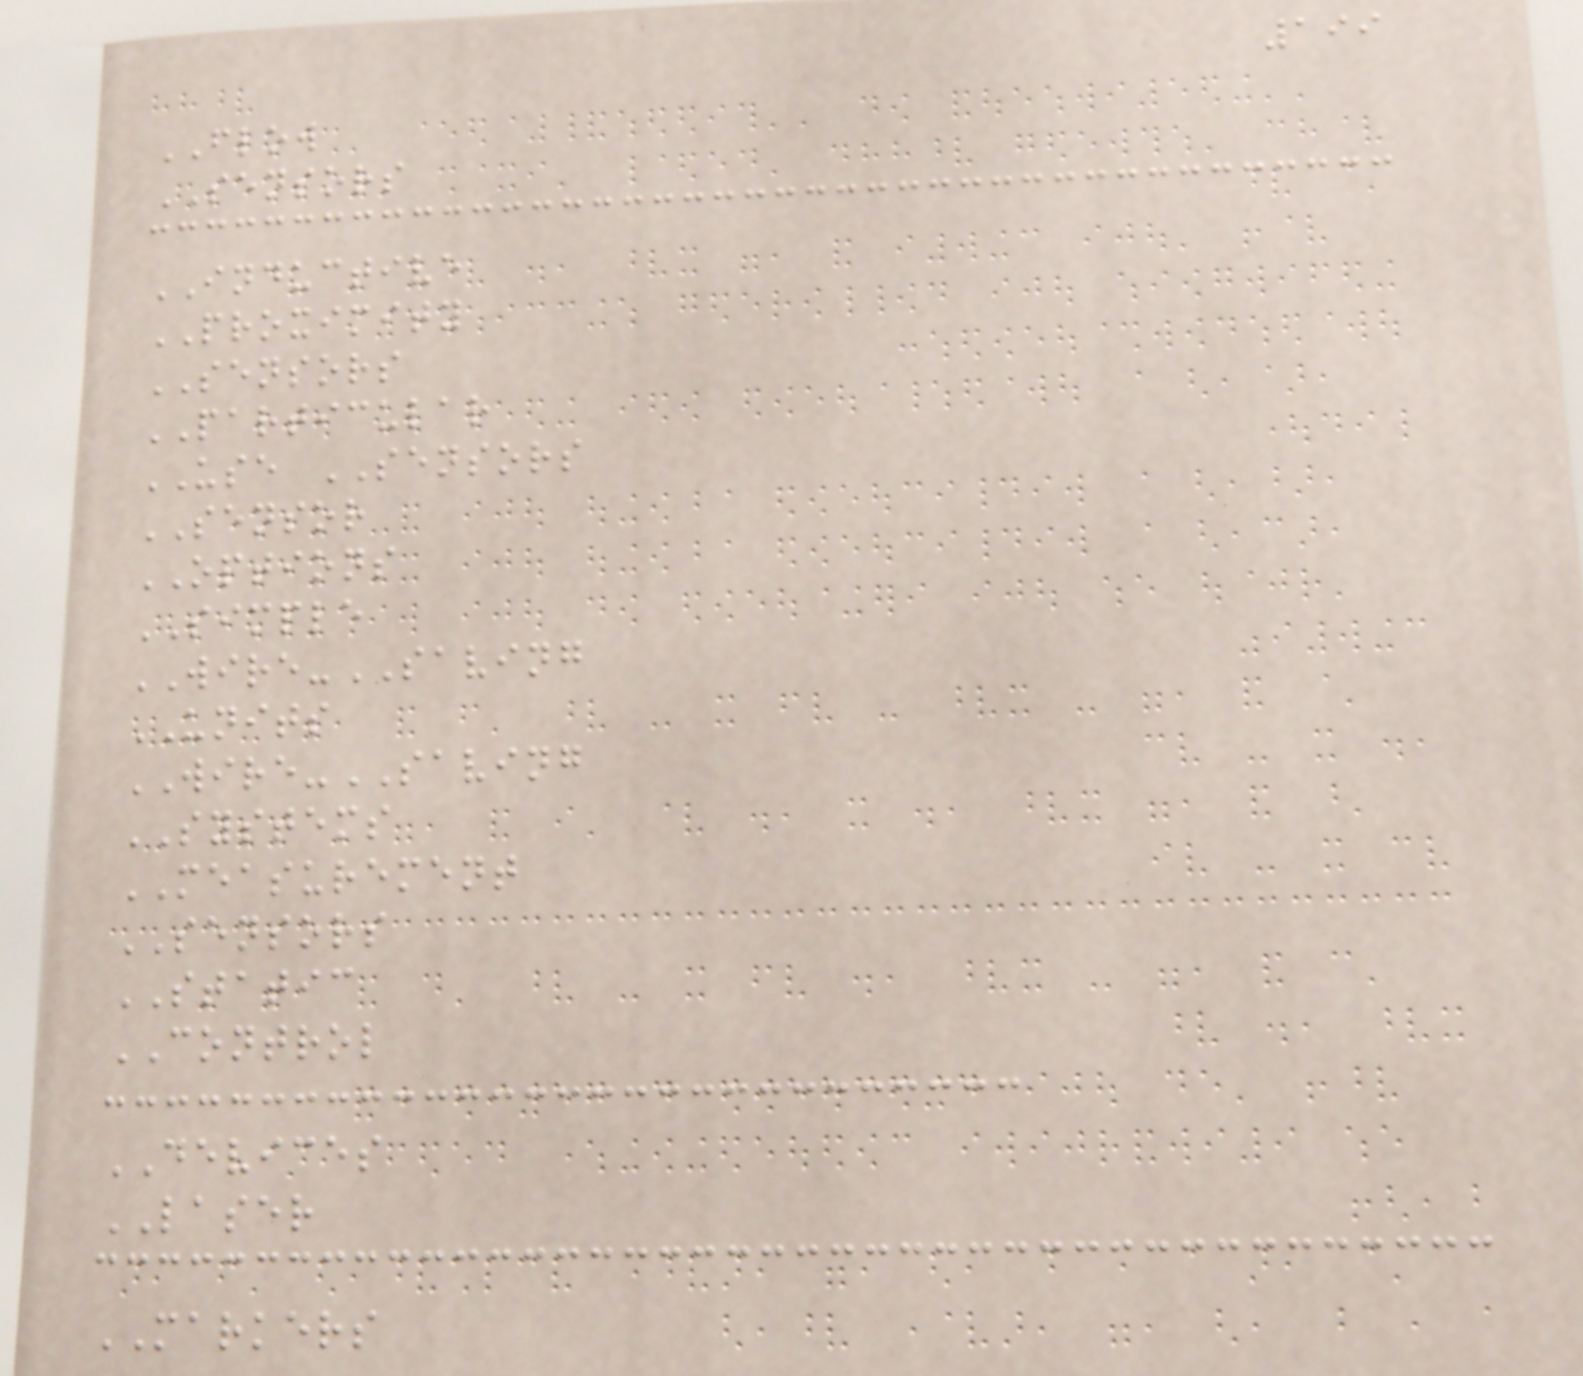199
FLOW
SENSORS
INDUCTIVE
PROXIMITY
SENSORS
PARTICULAR
USE SENSORS
SENSOR
OPTIONS
SIMPLE
WIRE-SAVING
UNITS
WIRE-SAVING
SYSTEMS
MEASUREMENT
SENSORS
STATIC
CONTROL
DEVICES
LASER
MARKERS
